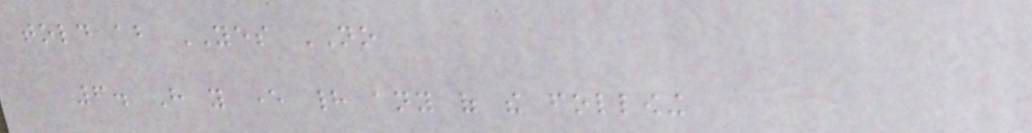told about YES NO
6. Have you ever had any of the following
